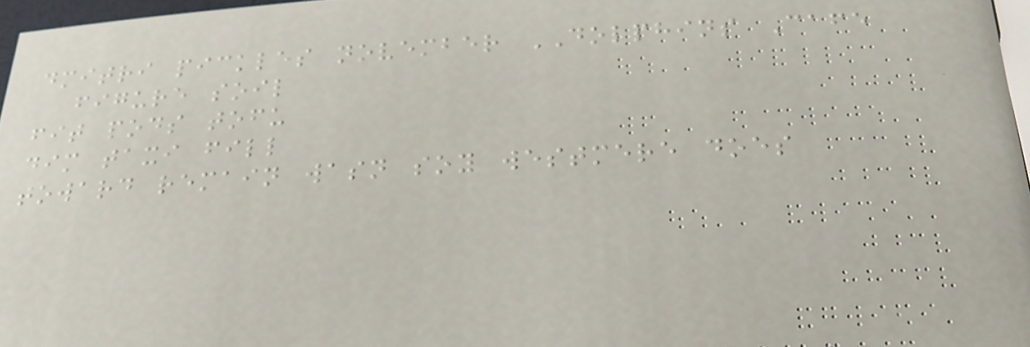dmitri pickles november DOLPHINS Cafe
figure soil
fit pods tofu
dim taxi fill
toward remain wasn soy westmere does
